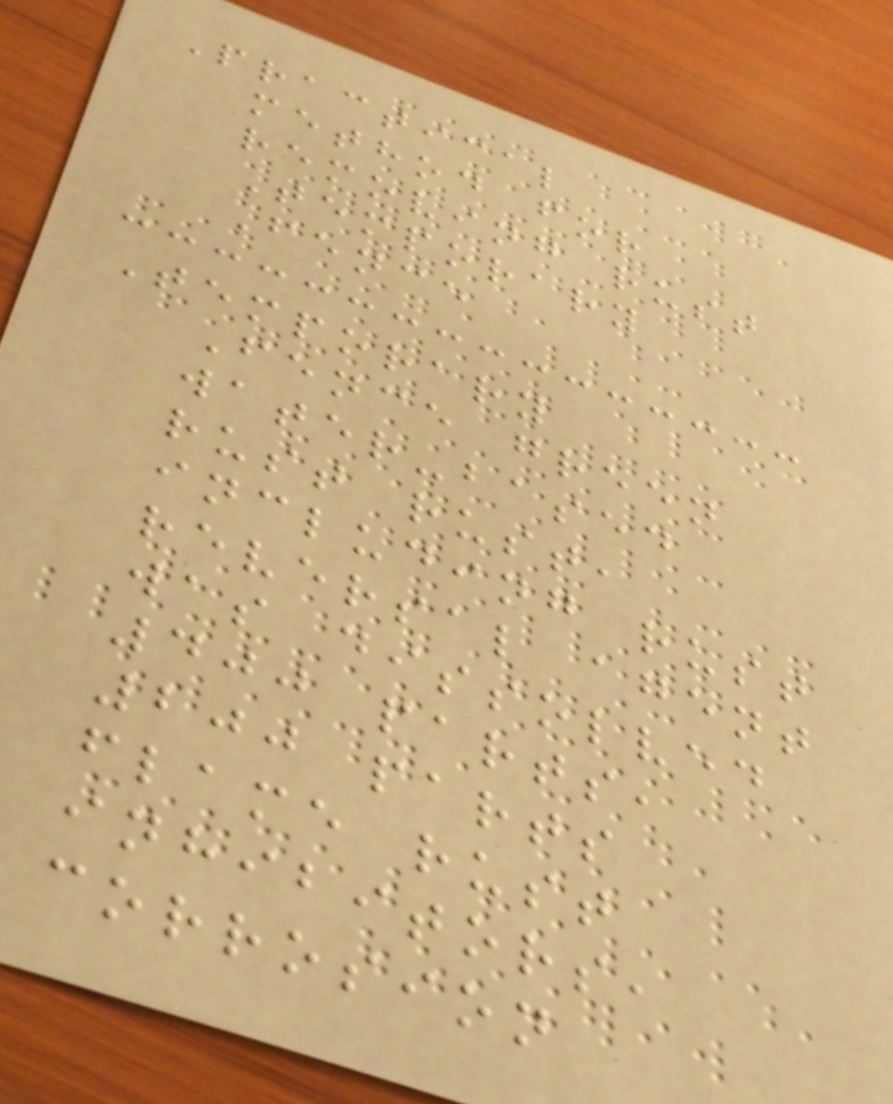Practical
method for
removing rust
Temporary
Fence
Temporary
Fence green
water-based
rust rust,
including rust
reversal agent
was dissolved
400 parts,
200 parts
flame rust
inhibitors,
corrosion
